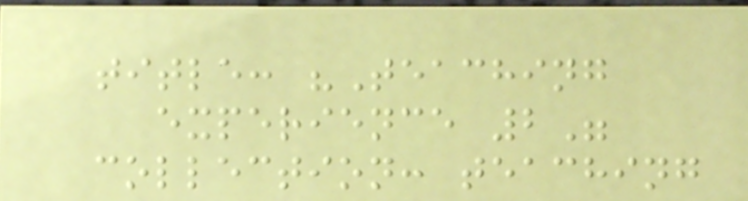title: "Teaching
experience 2"
collection: teaching
